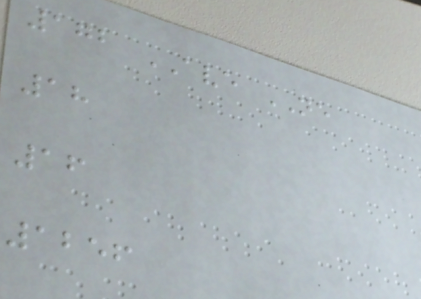172 AVE NE
18
16
1256
